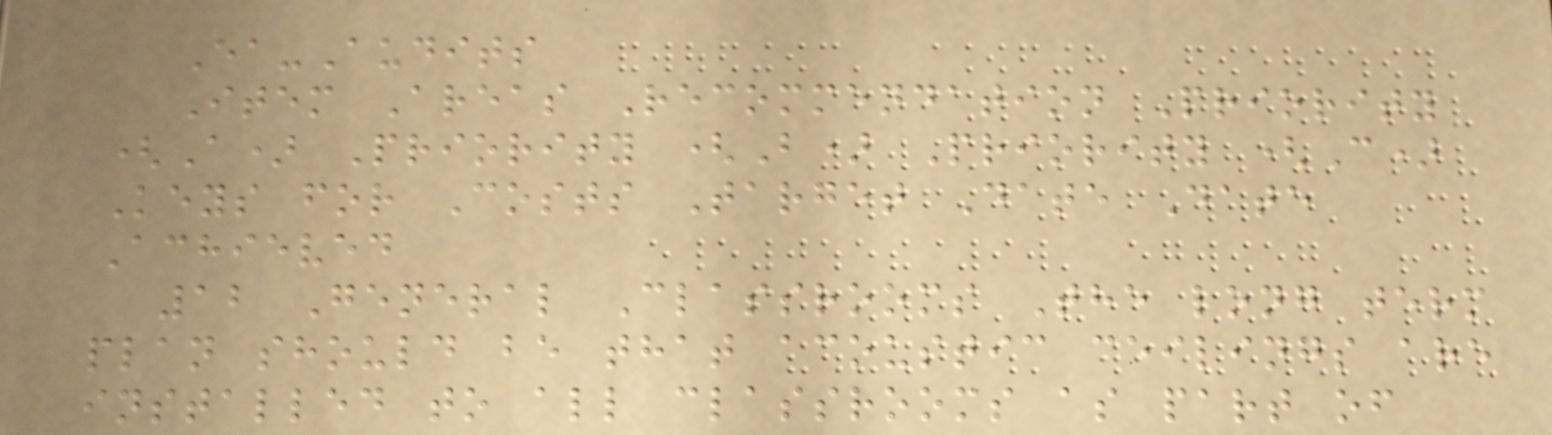Ea-Audits
Item Areas Recommendation Priority
(A) Priority (B) Priority (C)
Keys for Costs Target Date Date
Achieved
12 General Classrooms The long term
plan should be that acoustic ceilings are
installed to all classrooms as part of
